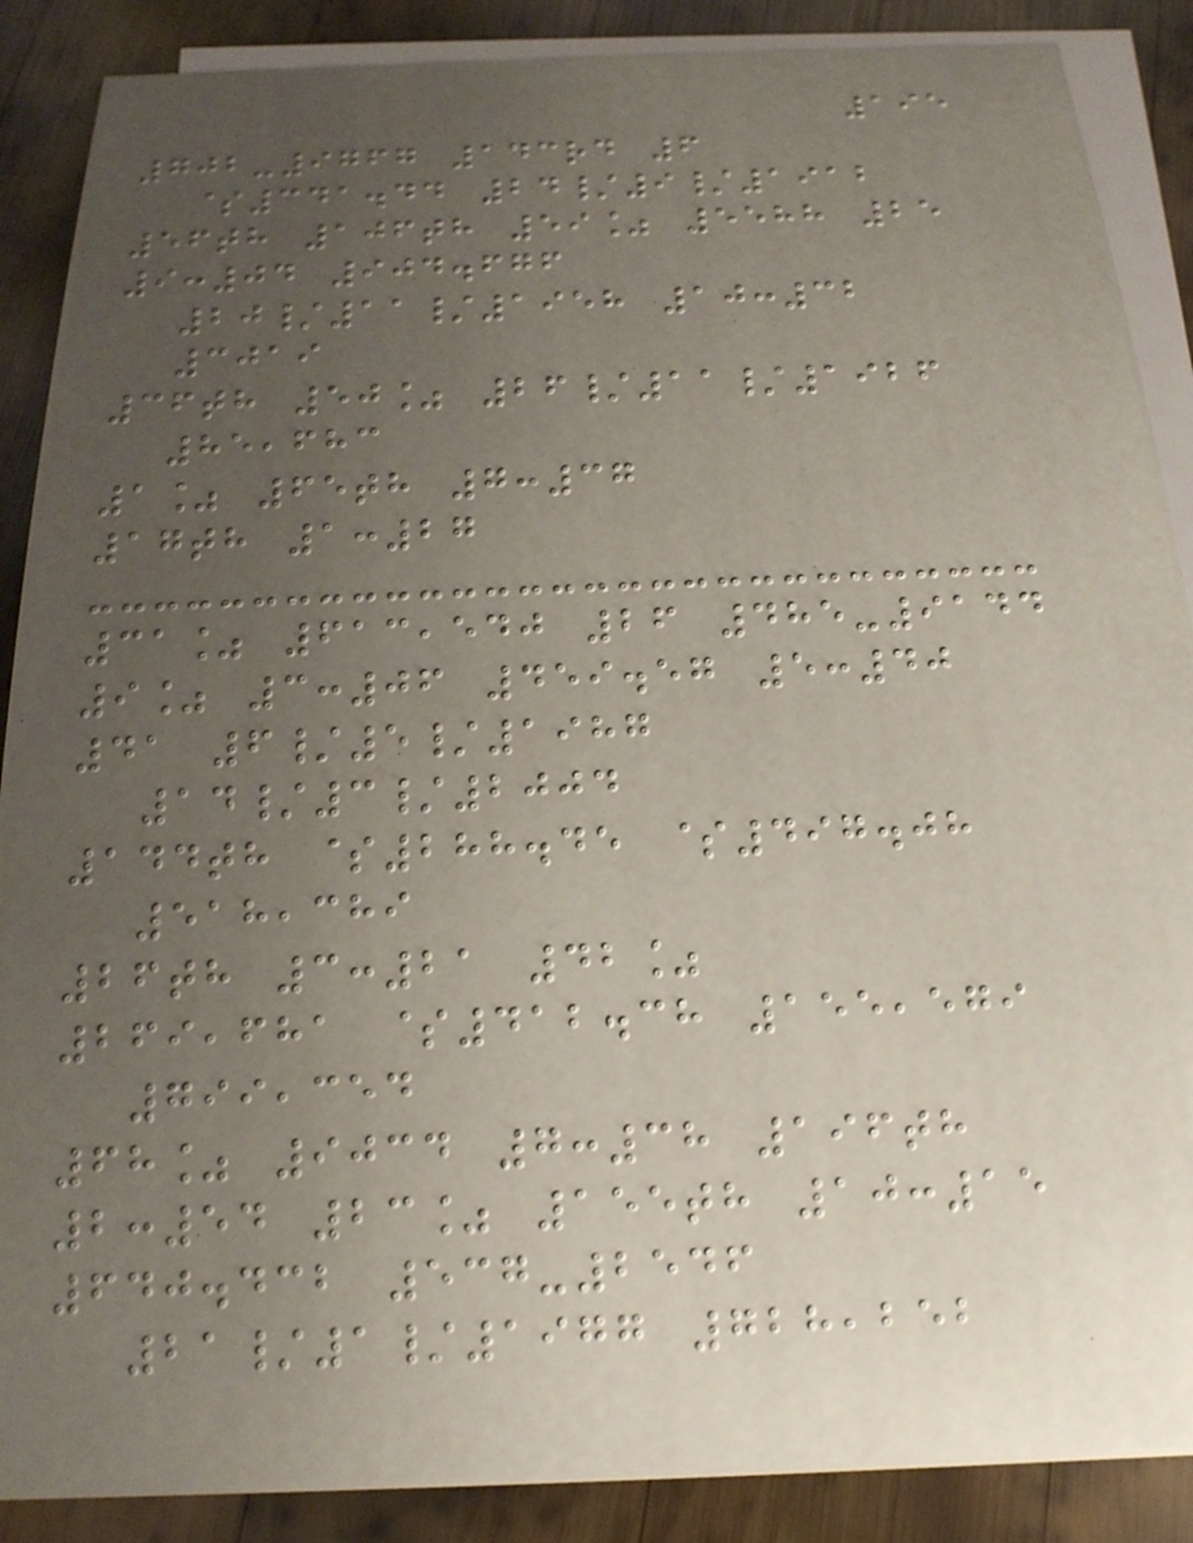195
702-9767 143rd 6
$341.44 24/9/1912
56th 106th 59% 5588 25
9:04 904.676
20/11/1958 10:32
3019
36th 50% 26/11/1926
85,683
1% 65th 7:37
17th 1:27
31% 613,540 26 485-9144
9% 3:06 459.57 5:40
41 6/5/1987
14/3/2004
144th $288.45 $497.08
518,389
26th 3:21 42%
269,681 $412.38 155,579
799,354
68% 9034 7:38 196th
2:54 23% 155th 10:15
640.432 537-2546
21/1/1977 728,252
